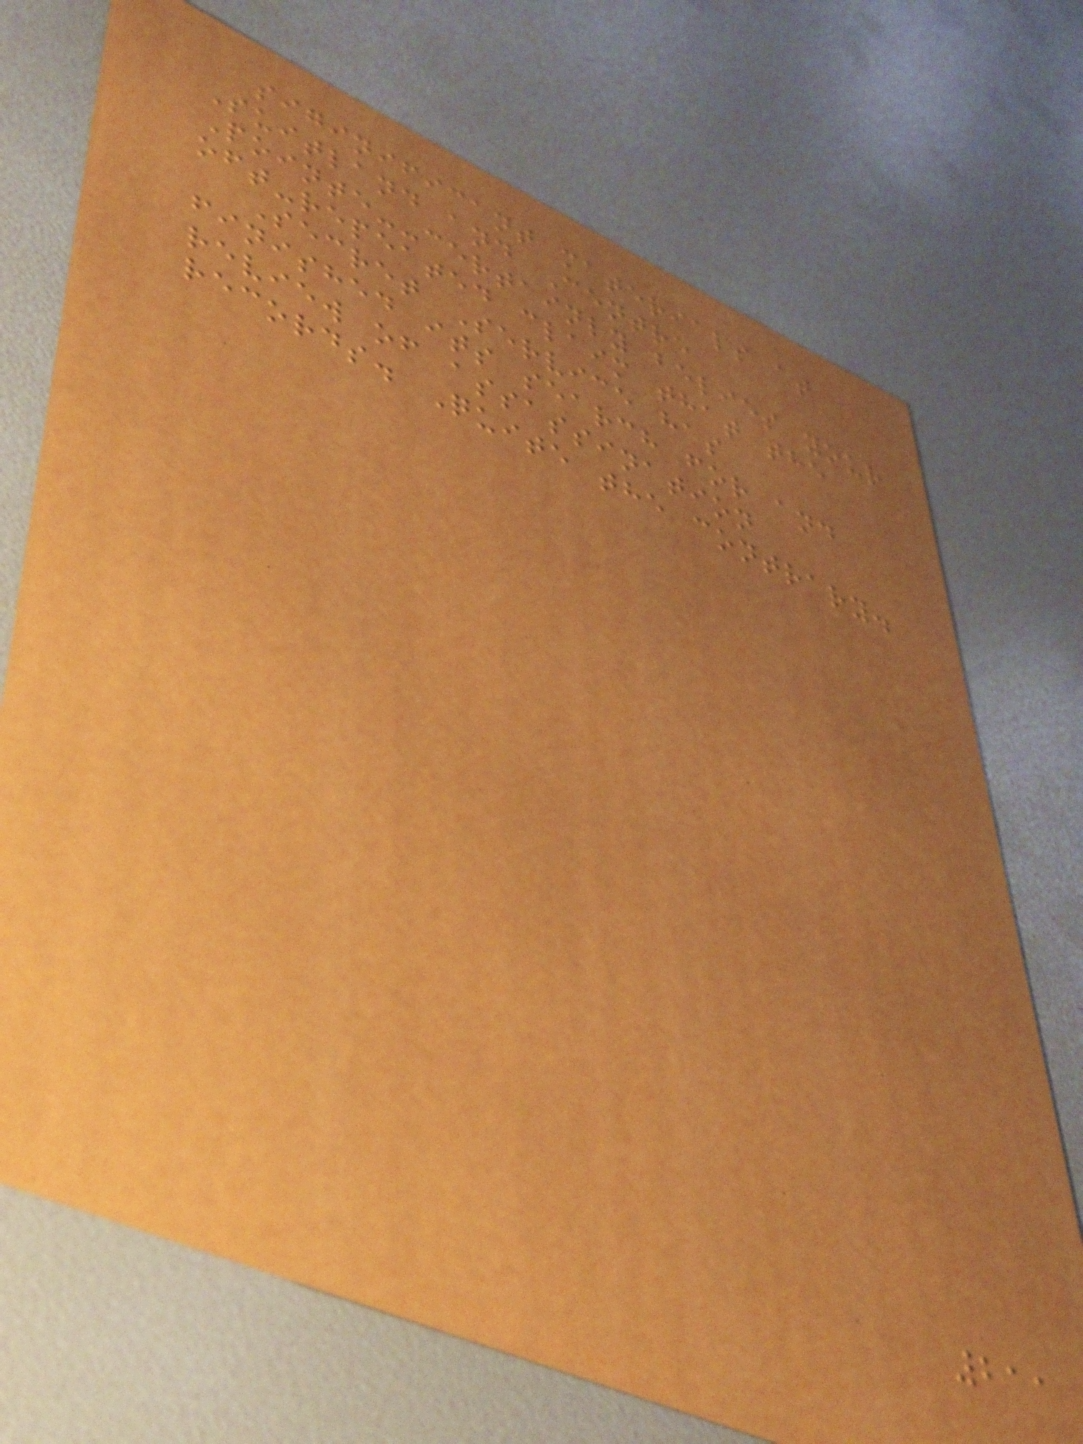siginificant materials at
Suitland and Centre
Pointe--certainly belies your
oft-repeated claim that the
Secret Service has
finished its search for and
review of assassination
records. Quite the contrary.
211
